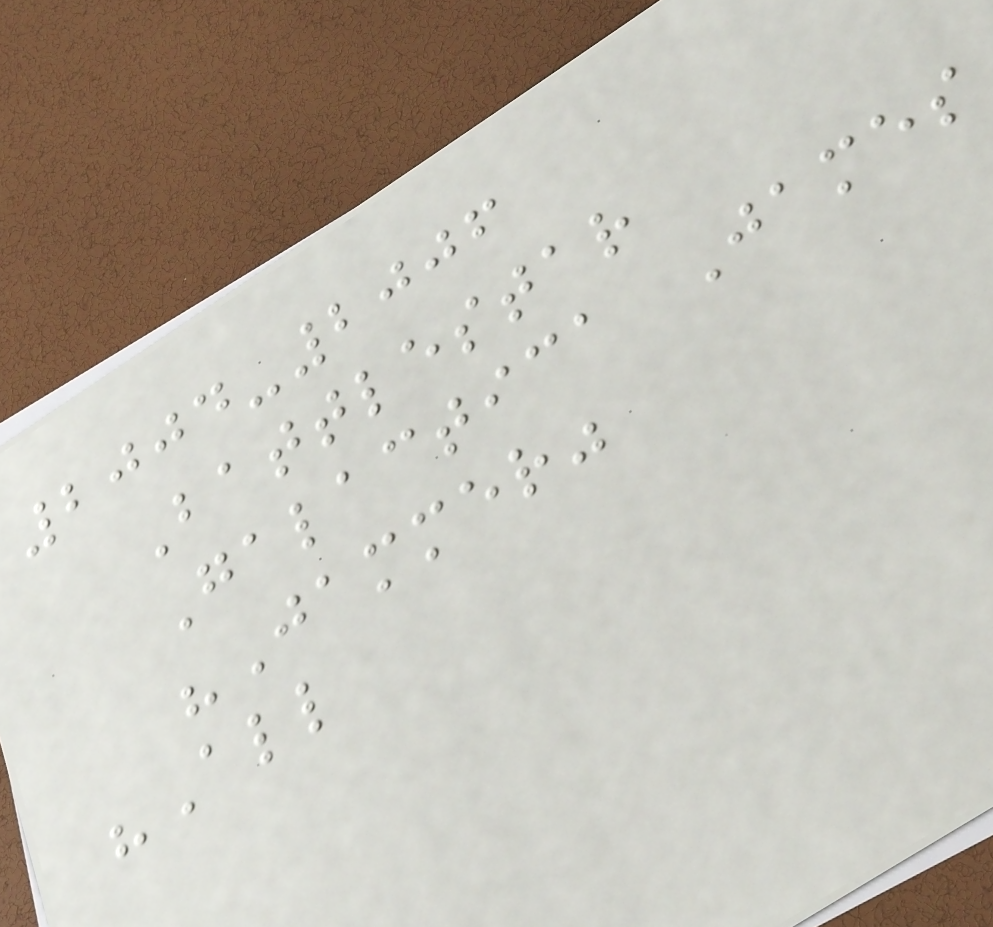2004-2006
Battlestar
Galactica James
"Jammer"
"All
